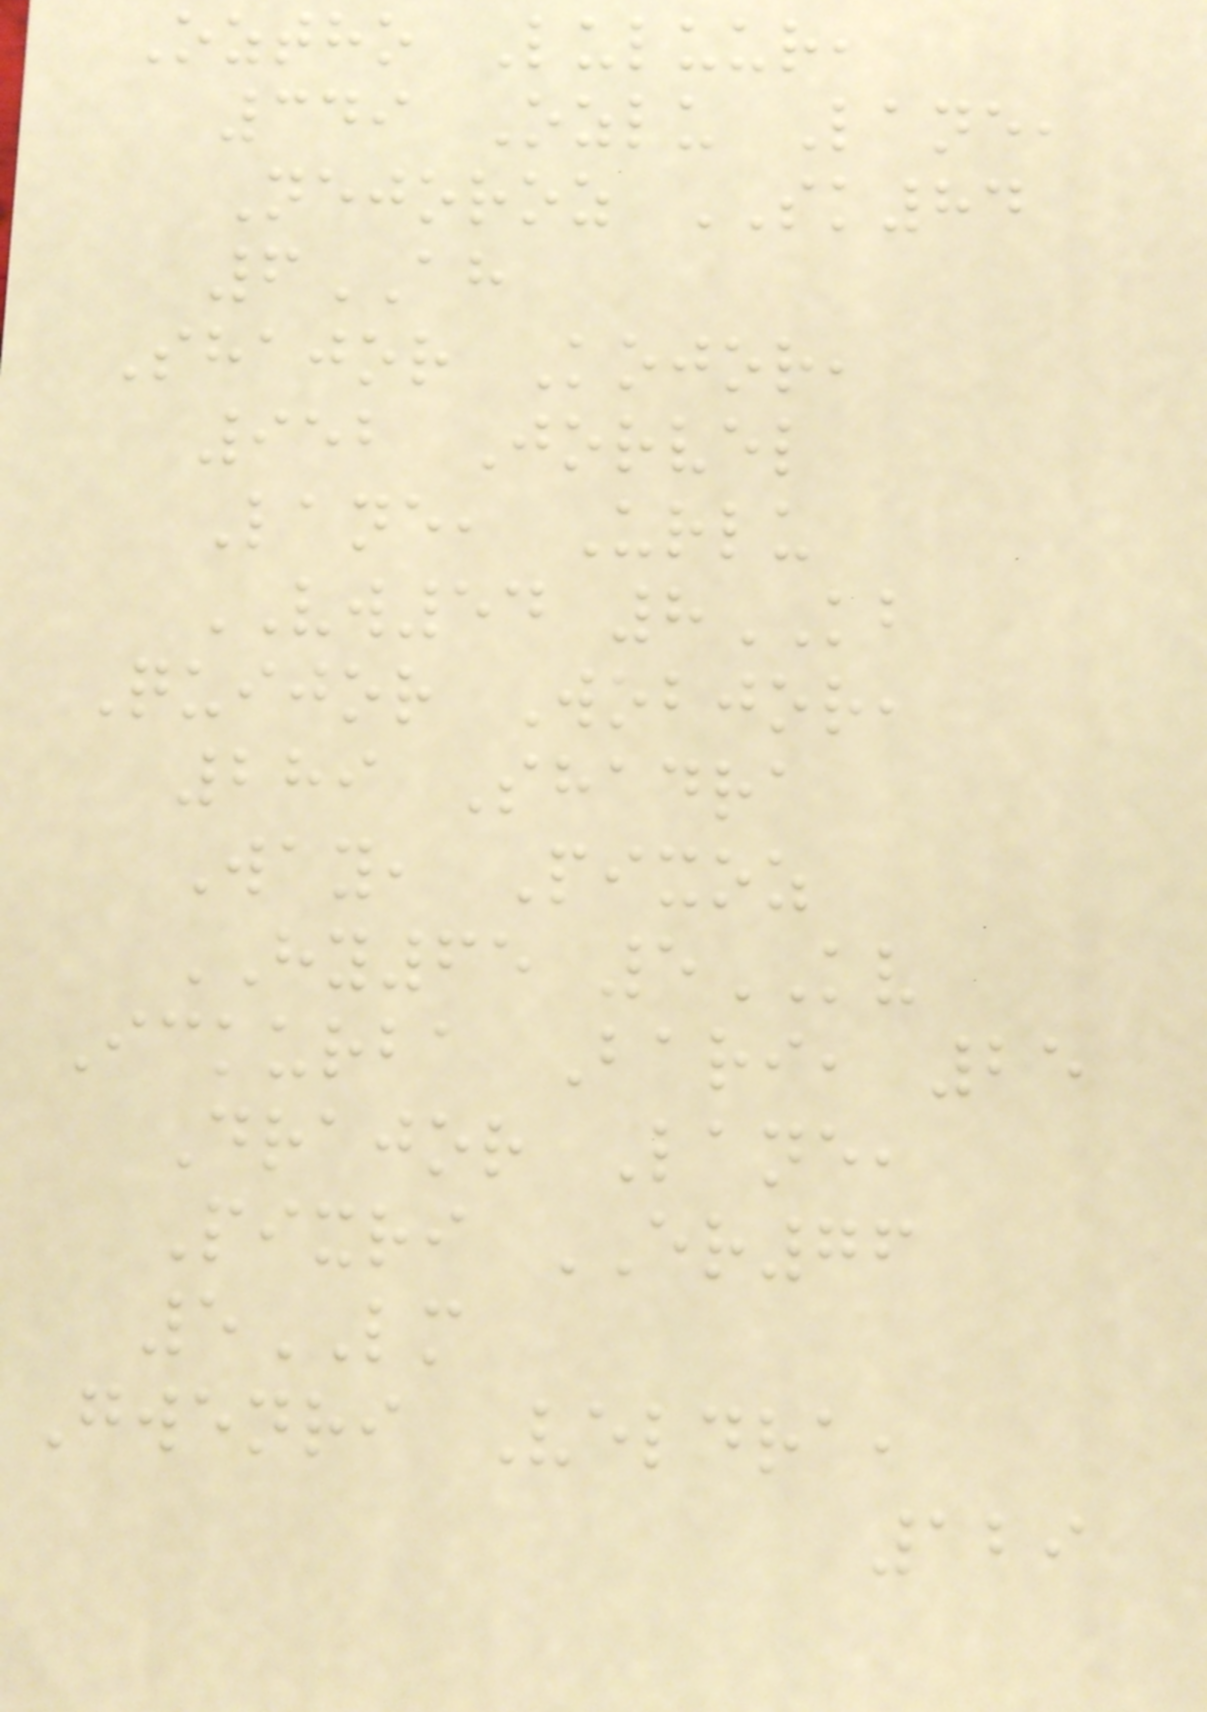Oztho Luluur,
349 Ozlu Lane,
Nejoroz SK84
6AH
Shajor Kojor,
952 Jorvel
Lane, Urlu
VW54 8KB
Quijor Wobjor,
289 Shadra
Way, Pixoz
HY65 5KV
Ickurba Bari, 25
Drajor Lane,
Pixri ER76
5LM
Gwenri Veldra,
129
